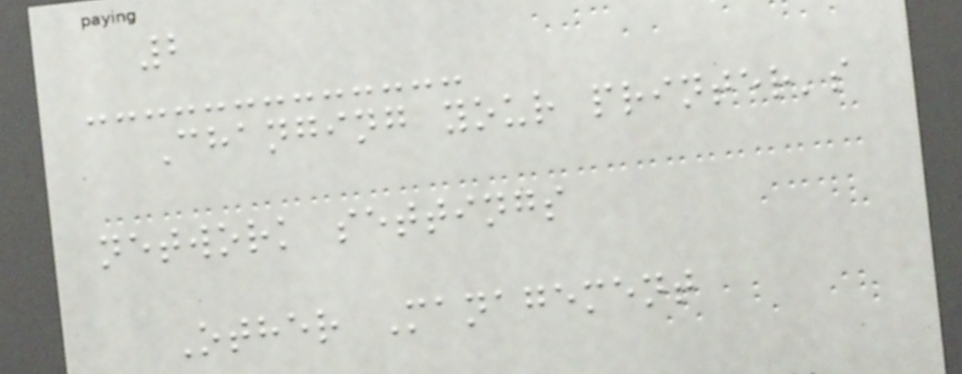2
Changing your printer's
network settings
Other Management
